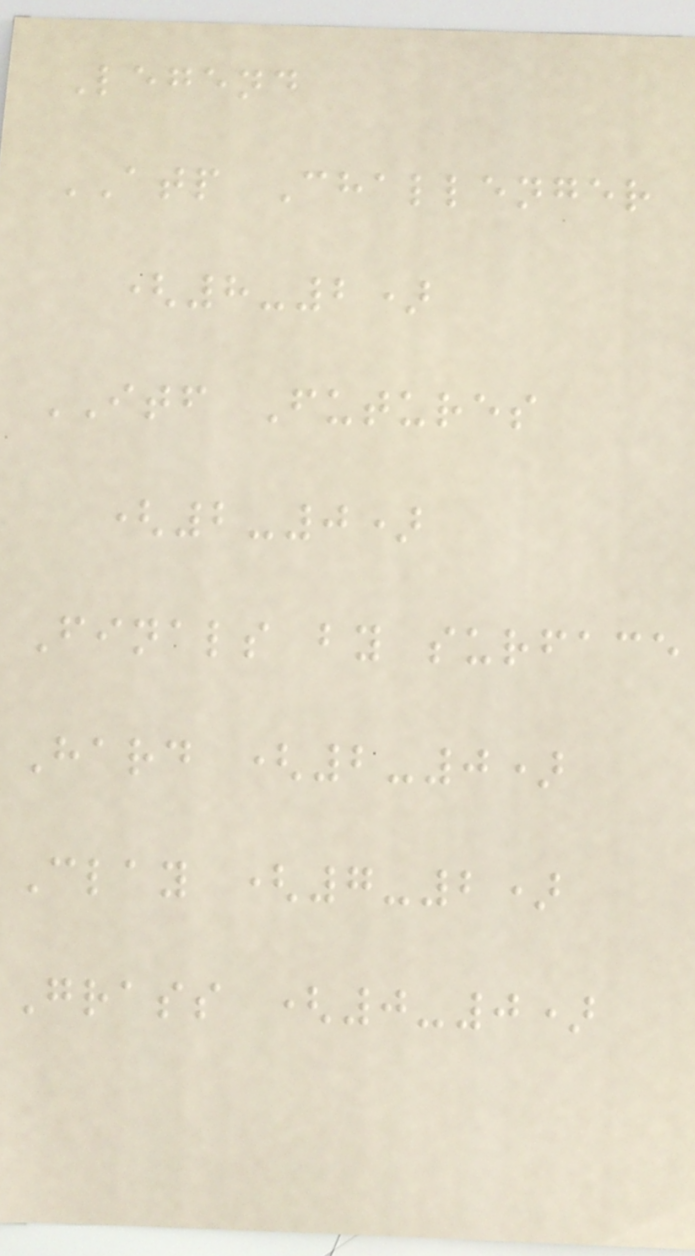Legend
ATP Challenger
(8-2)
ITF Futures
(2-0)
Finals by surface
Hard (2-0)
Clay (7-2)
Grass (0-0)
